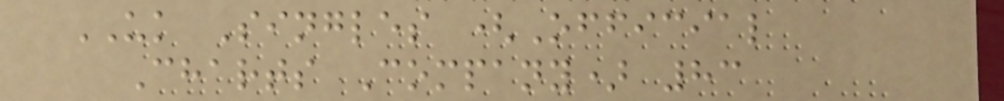UK Singles (Official
Charts Company) 83
